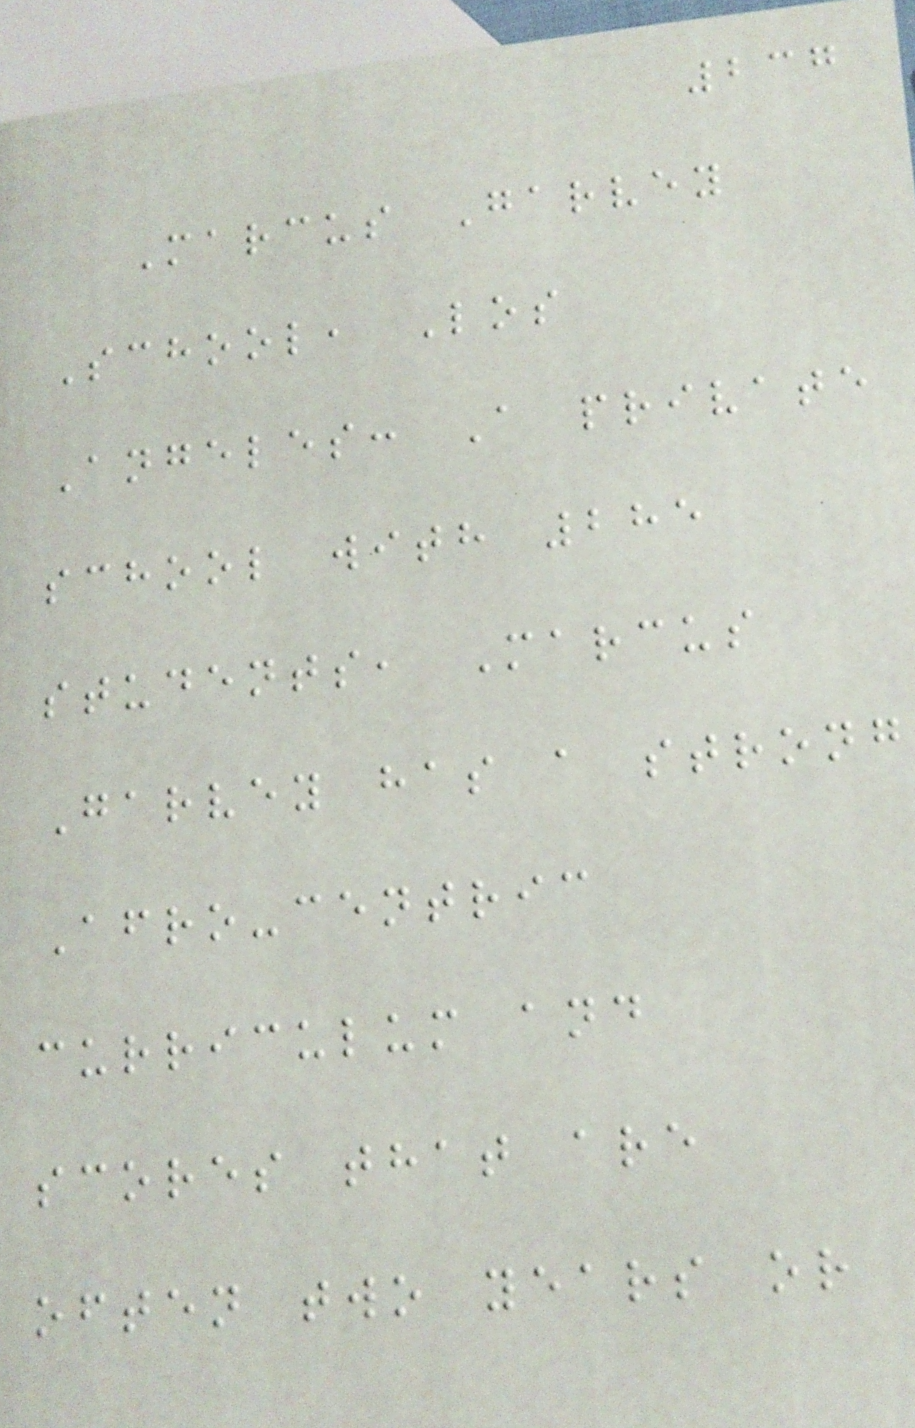237
Marcus Garvey
School, Los
Angeles: A private
school with 285
students, Marcus
Garvey has a strong
Afro-centric
curriculum and
scores that are
often two years or
